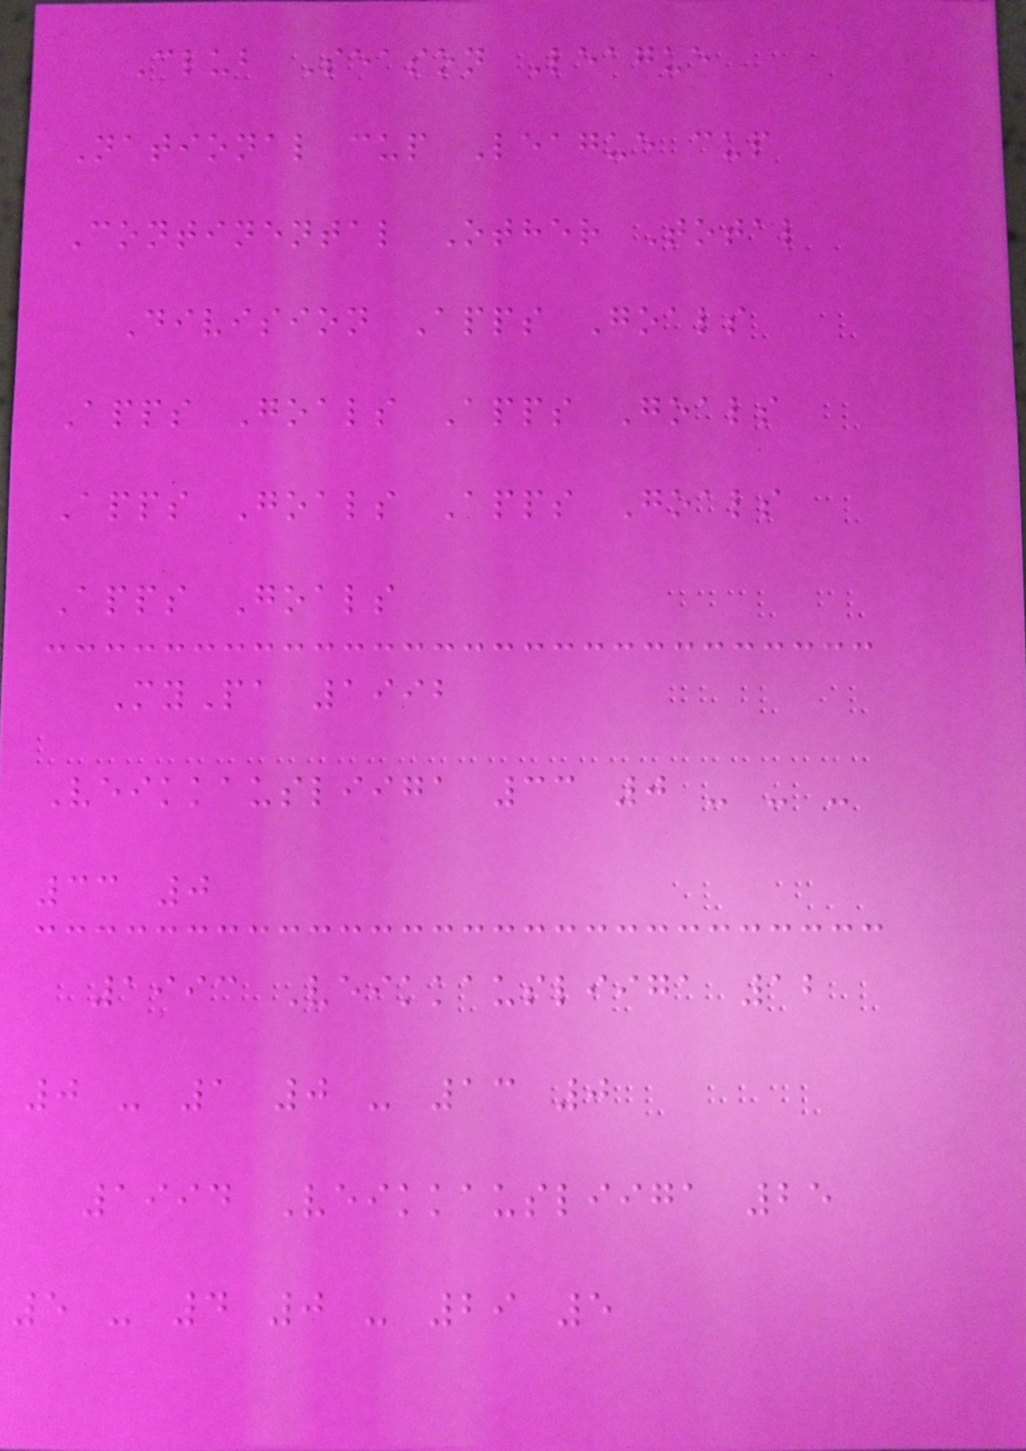Club Season League
National cup League cup
Continental Other Total
Division Apps Goals
Apps Goals Apps Goals
Apps Goals Apps Goals
Apps Goals
MyPa 1992
Veikkausliiga 33 0 - - -
33 0
1993 Veikkausliiga 12
0 - 1 0 - 13 0
1994 Veikkausliiga 25
5 - 4 0 - 29 5
